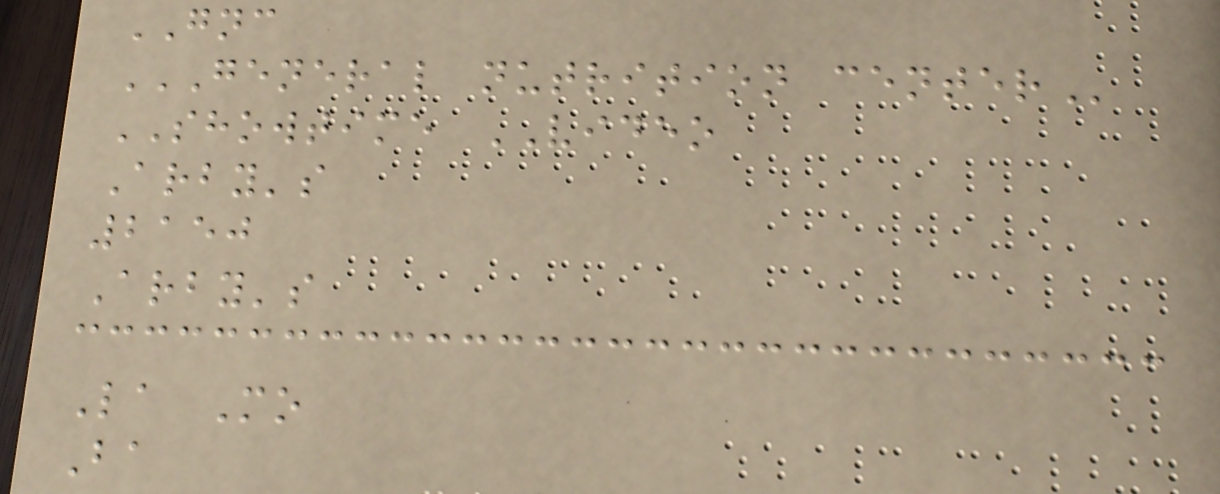GNC
GENERAL NUTRITION CENTER
SHOWTIME VIDEO
Arby's
2150
Arby's
La Mo
Ba
